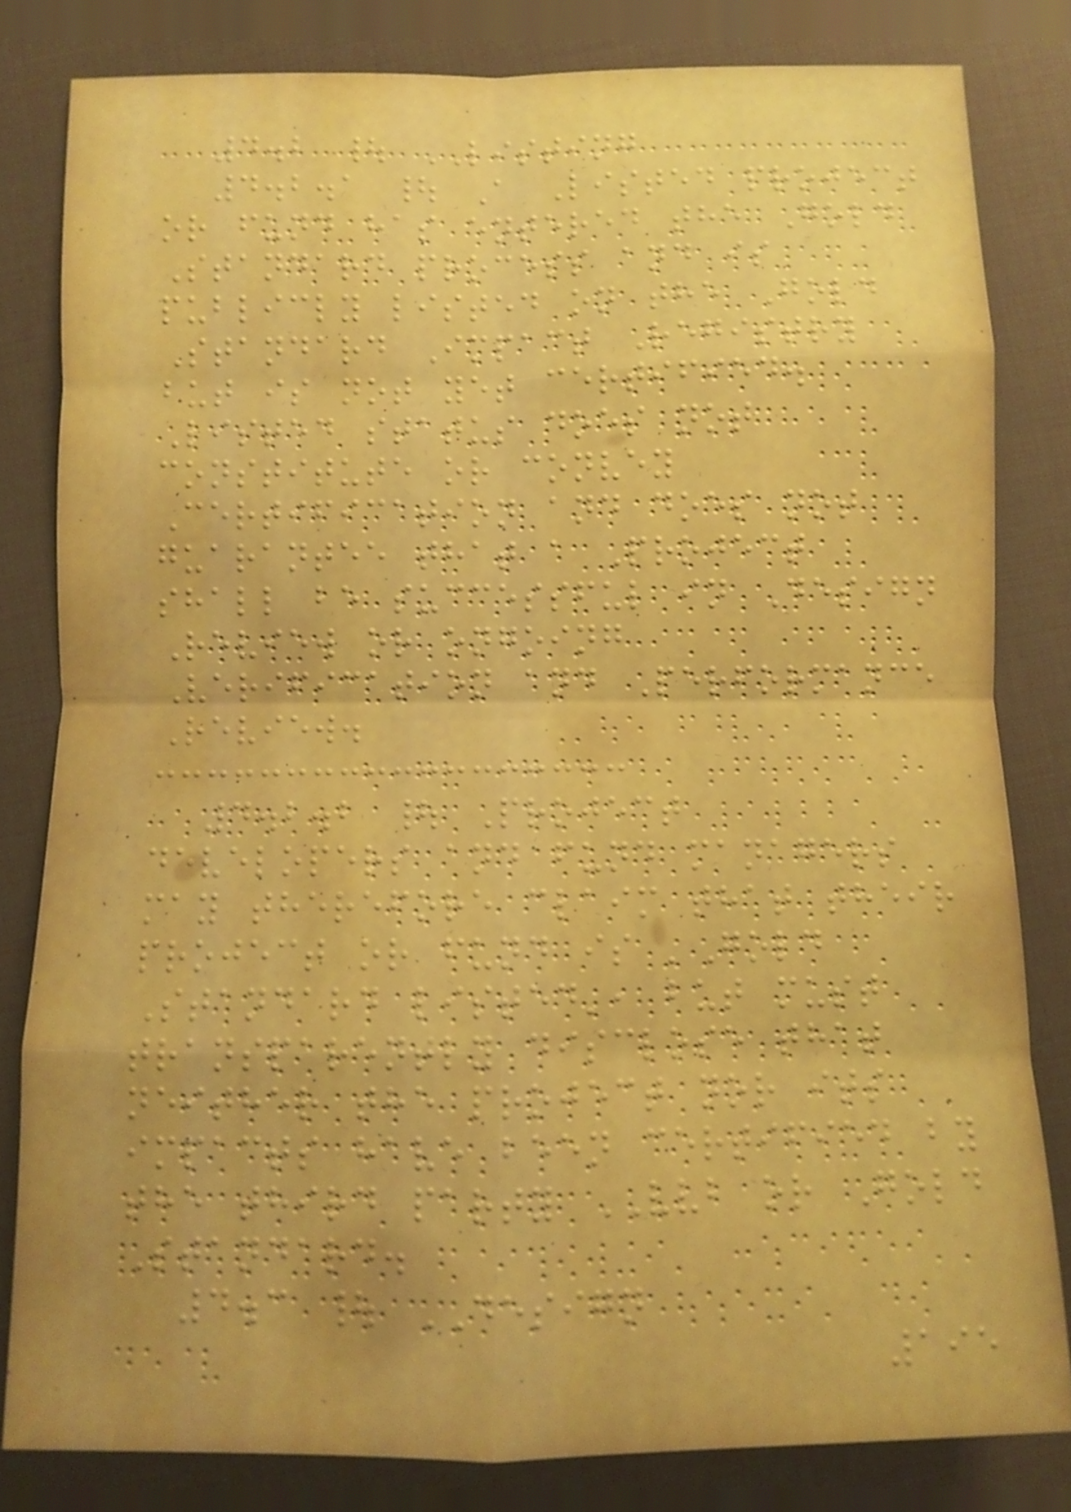4.2 | LISTING
4.2.1 | A Listed project
or fund has entered the Gold
Standard process and is
publicly listed on the Gold
Standard Impact Registry
but is not yet certified.
Listed status does not
constitute or convey
Certification and does not
guarantee that a Project
shall be successful in Design
Review or ongoing
Verification and Performance
Review.
4.2.2 | Project
developers and fund managers
may therefore claim that their
project or fund is 'Gold
Standard listed', but must
transparently disclose that
neither the project nor its
impacts have been certified by
the third party VVB or Gold
Standard.
4.3 | DESIGN
195
